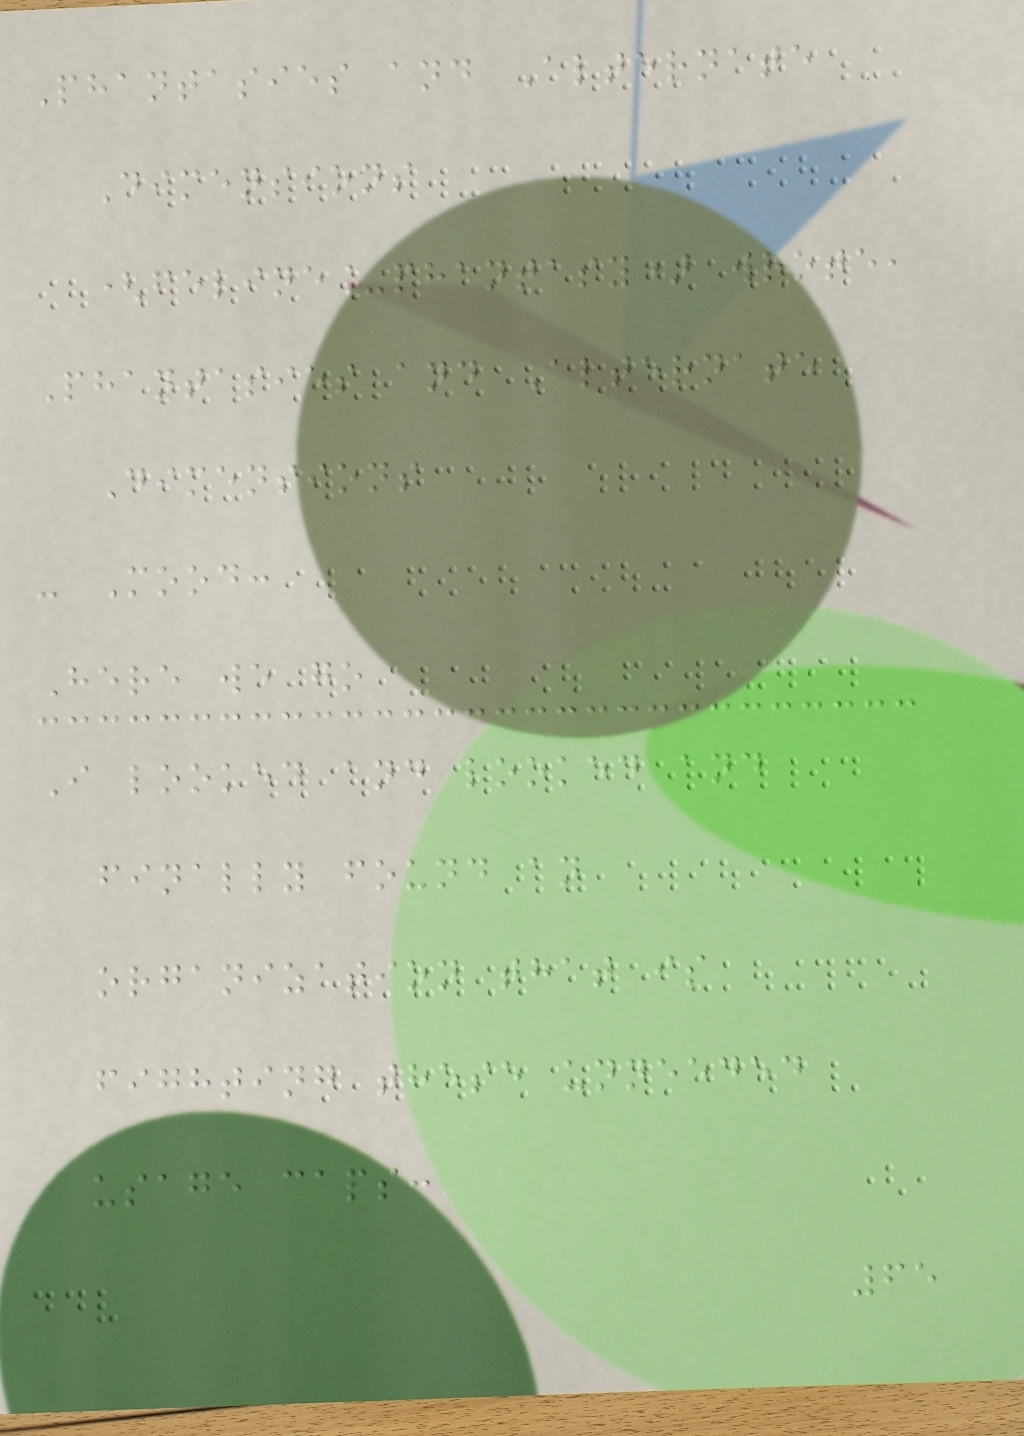Phantasies and Alternate
Dimensions
(feline_phantasy) wrote,
Phantasies and Alternate
Dimensions
- Mood:
Here we go
I looked and looked and
finally found an
organization that is
fighting these unneeded
usage caps:
65
